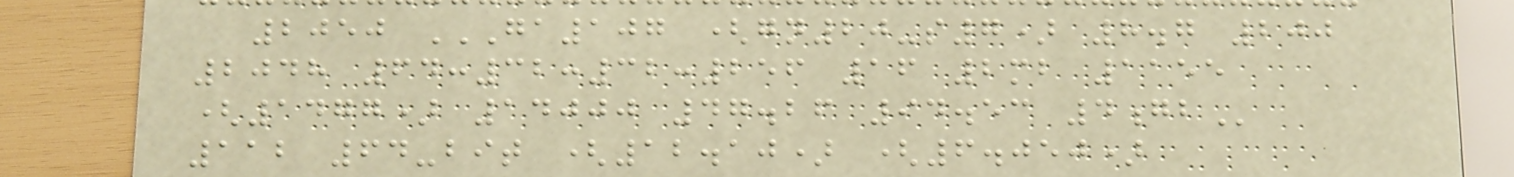2050 GA107 (GN20-S7) 8.7 200
2048 64:32:32:256 16 2MB 1155
(1477) 14000 47.26 94.53 4GB
112 64-bit (12.10) (6.050)
